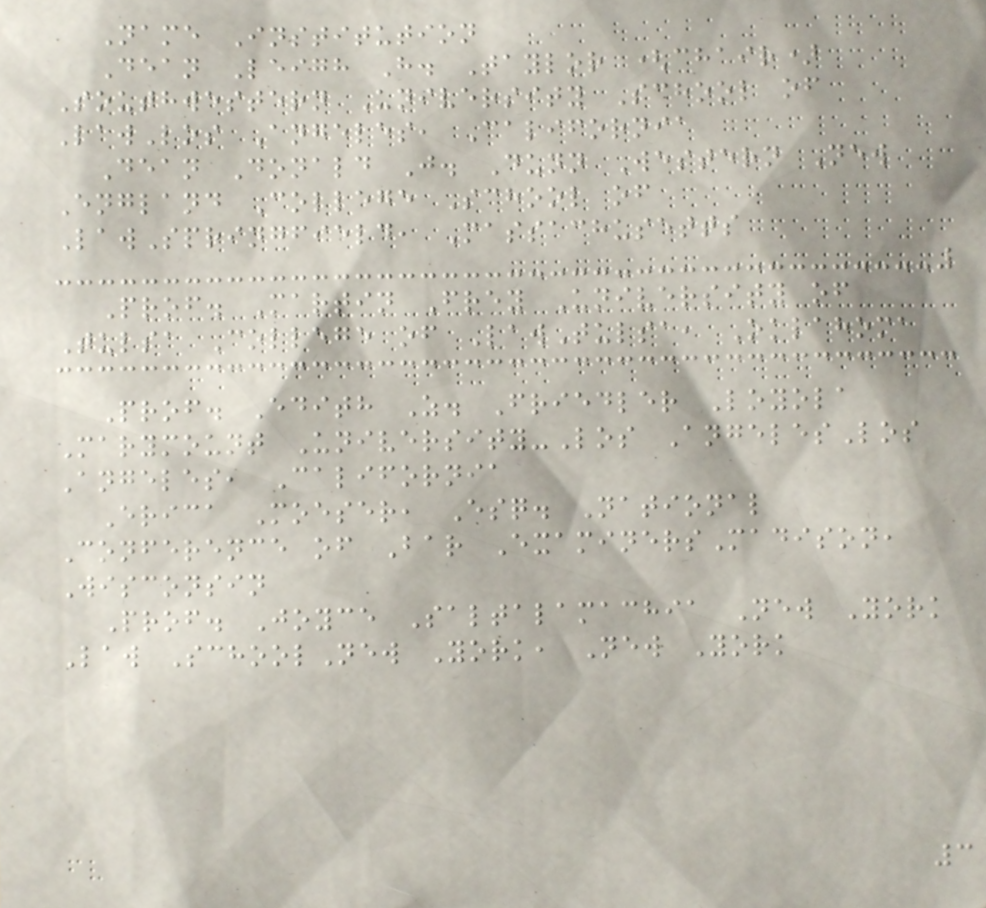Name Institution
Dean Leigh H. Taylor (chair)
Southwestern University School of
LawLos Angeles, California
Dean Donald J. Dunn Western New
England College School of
LawSpringfield, Massachusetts
Prof. Martin Frey University of
Tulsa College of LawTulsa, Oklahoma
Prof. Edith Z. Friedler Loyola
Marymount University-Los AngelesLos
Angeles, California
Erica Moeser, Esq. National
Conference of Bar ExaminersMadison,
Wisconsin
Prof. Joyce Saltalamachia New York
Law SchoolNew York, New York
3
